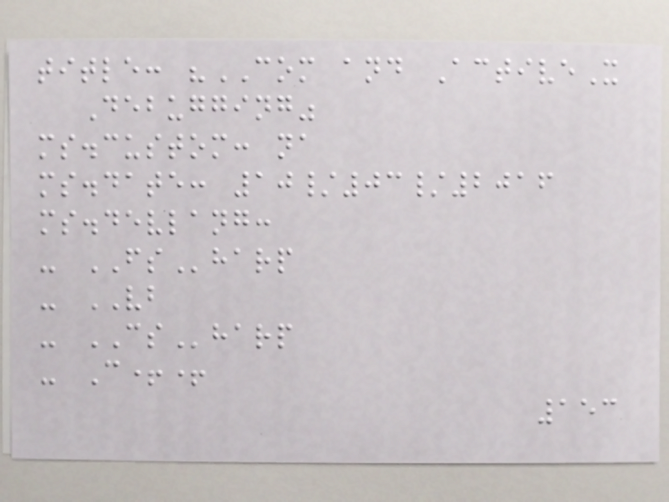title: "COM and ActiveX
Debugging"
ms.custom: na
ms.date: 10/03/2016
ms.devlang:
- FSharp
- VB
- CSharp
- C++
153
